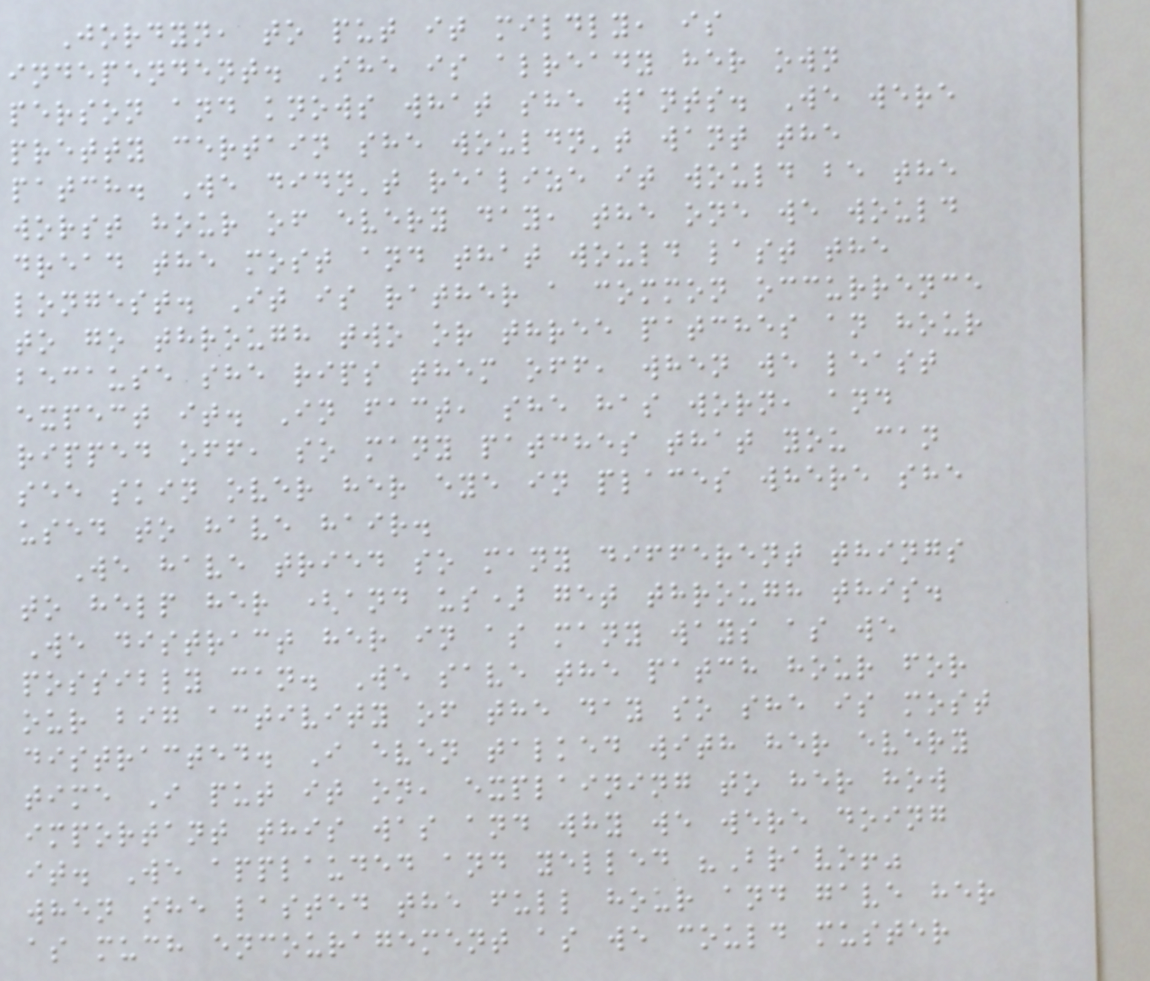Jordyn, to put it mildly, is
independent. She is already her own
person and knows what she wants. We were
pretty certain she wouldn't want the
patch. We didn't realize it would be the
worst hour of every day, the one we would
dread the most and that would last the
longest. It is rather a common occurrence
to go through two or three patches an hour
because she rips them off, when we least
expect it. In fact, she has worn, and
ripped off, so many patches that you can
see skin over her eye in places where she
used to have hair.
We have tried so many different things
to help her (and us) get through this.
We distract her in as many ways as we
possibly can. We save the patch hour for
our big activity of the day so she is most
distracted. I even talked with her every
time I put it on, explaining to her how
important this was and why we were doing
it. We applauded and yelled "Bravo!"
when she lasted the full hour and gave her
as much encouragement as we could muster
